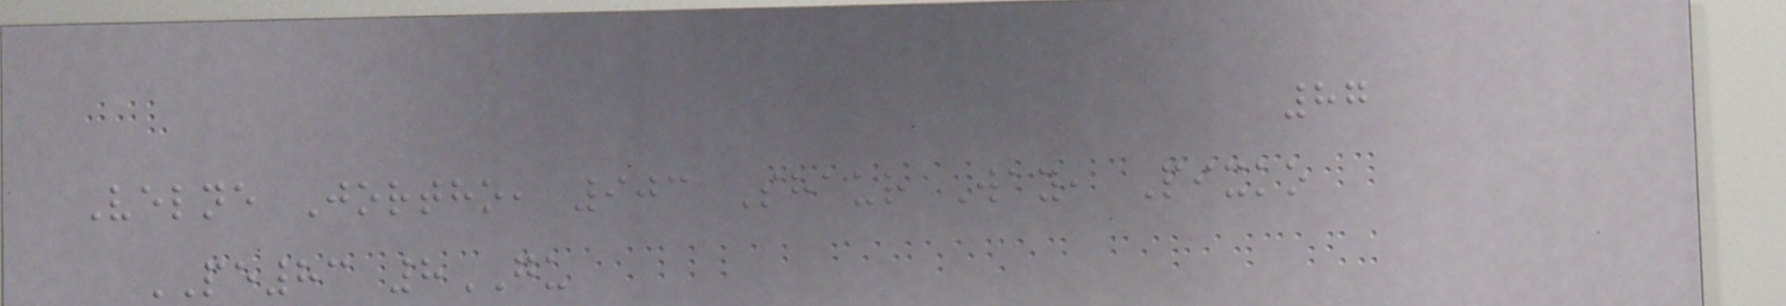87
Velne Jortho, 903 Shaur Way, Pixko
PE83 8GU
